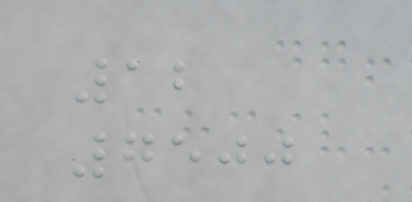12
7500
